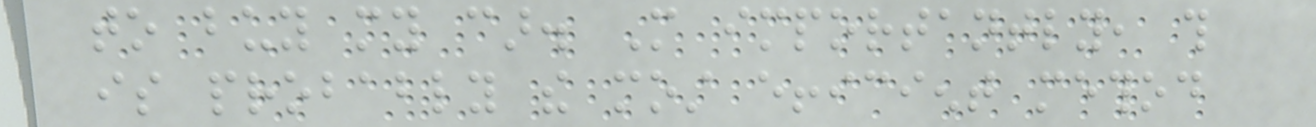to buy my car. More importantly, this
is probably the most efficient method
